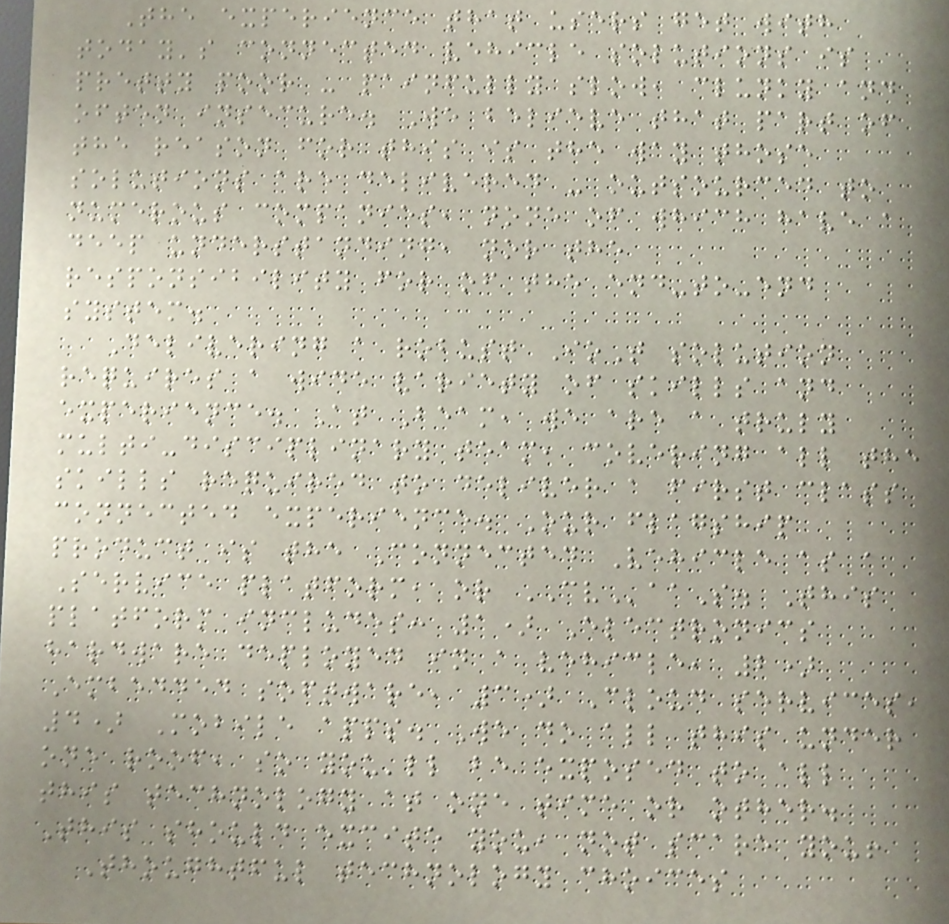The experience that users get with
today's connected vehicle solutions is
pretty poor - painfully slow, clunky and
often insecure. We believe that part of
the reason for this is the way those
solutions are delivered - outsourced to
numerous companies, none of which have a
deep understanding, nor the
responsibility for of the end-to-end
system.
Delivering a robust IoT solution
requires a wide variety of skills and
experience. At Beam, we are a truly
multi-disciplinary team, covering all the
skills required to deliver a first class
connected experience. Our flagship
product is the Connected Vehicle as a
Service platform, or CVaaS. This
platform includes: 1) Electronics
hardware deployed in a vehicle, 2)
Embedded software, 3) Cloud services,
4) Mobile apps. We do all this under
one roof, so you'll be exposed to all
this technology at one time or other.
This should excite you, not scare you!
Thoughtful technology choices
